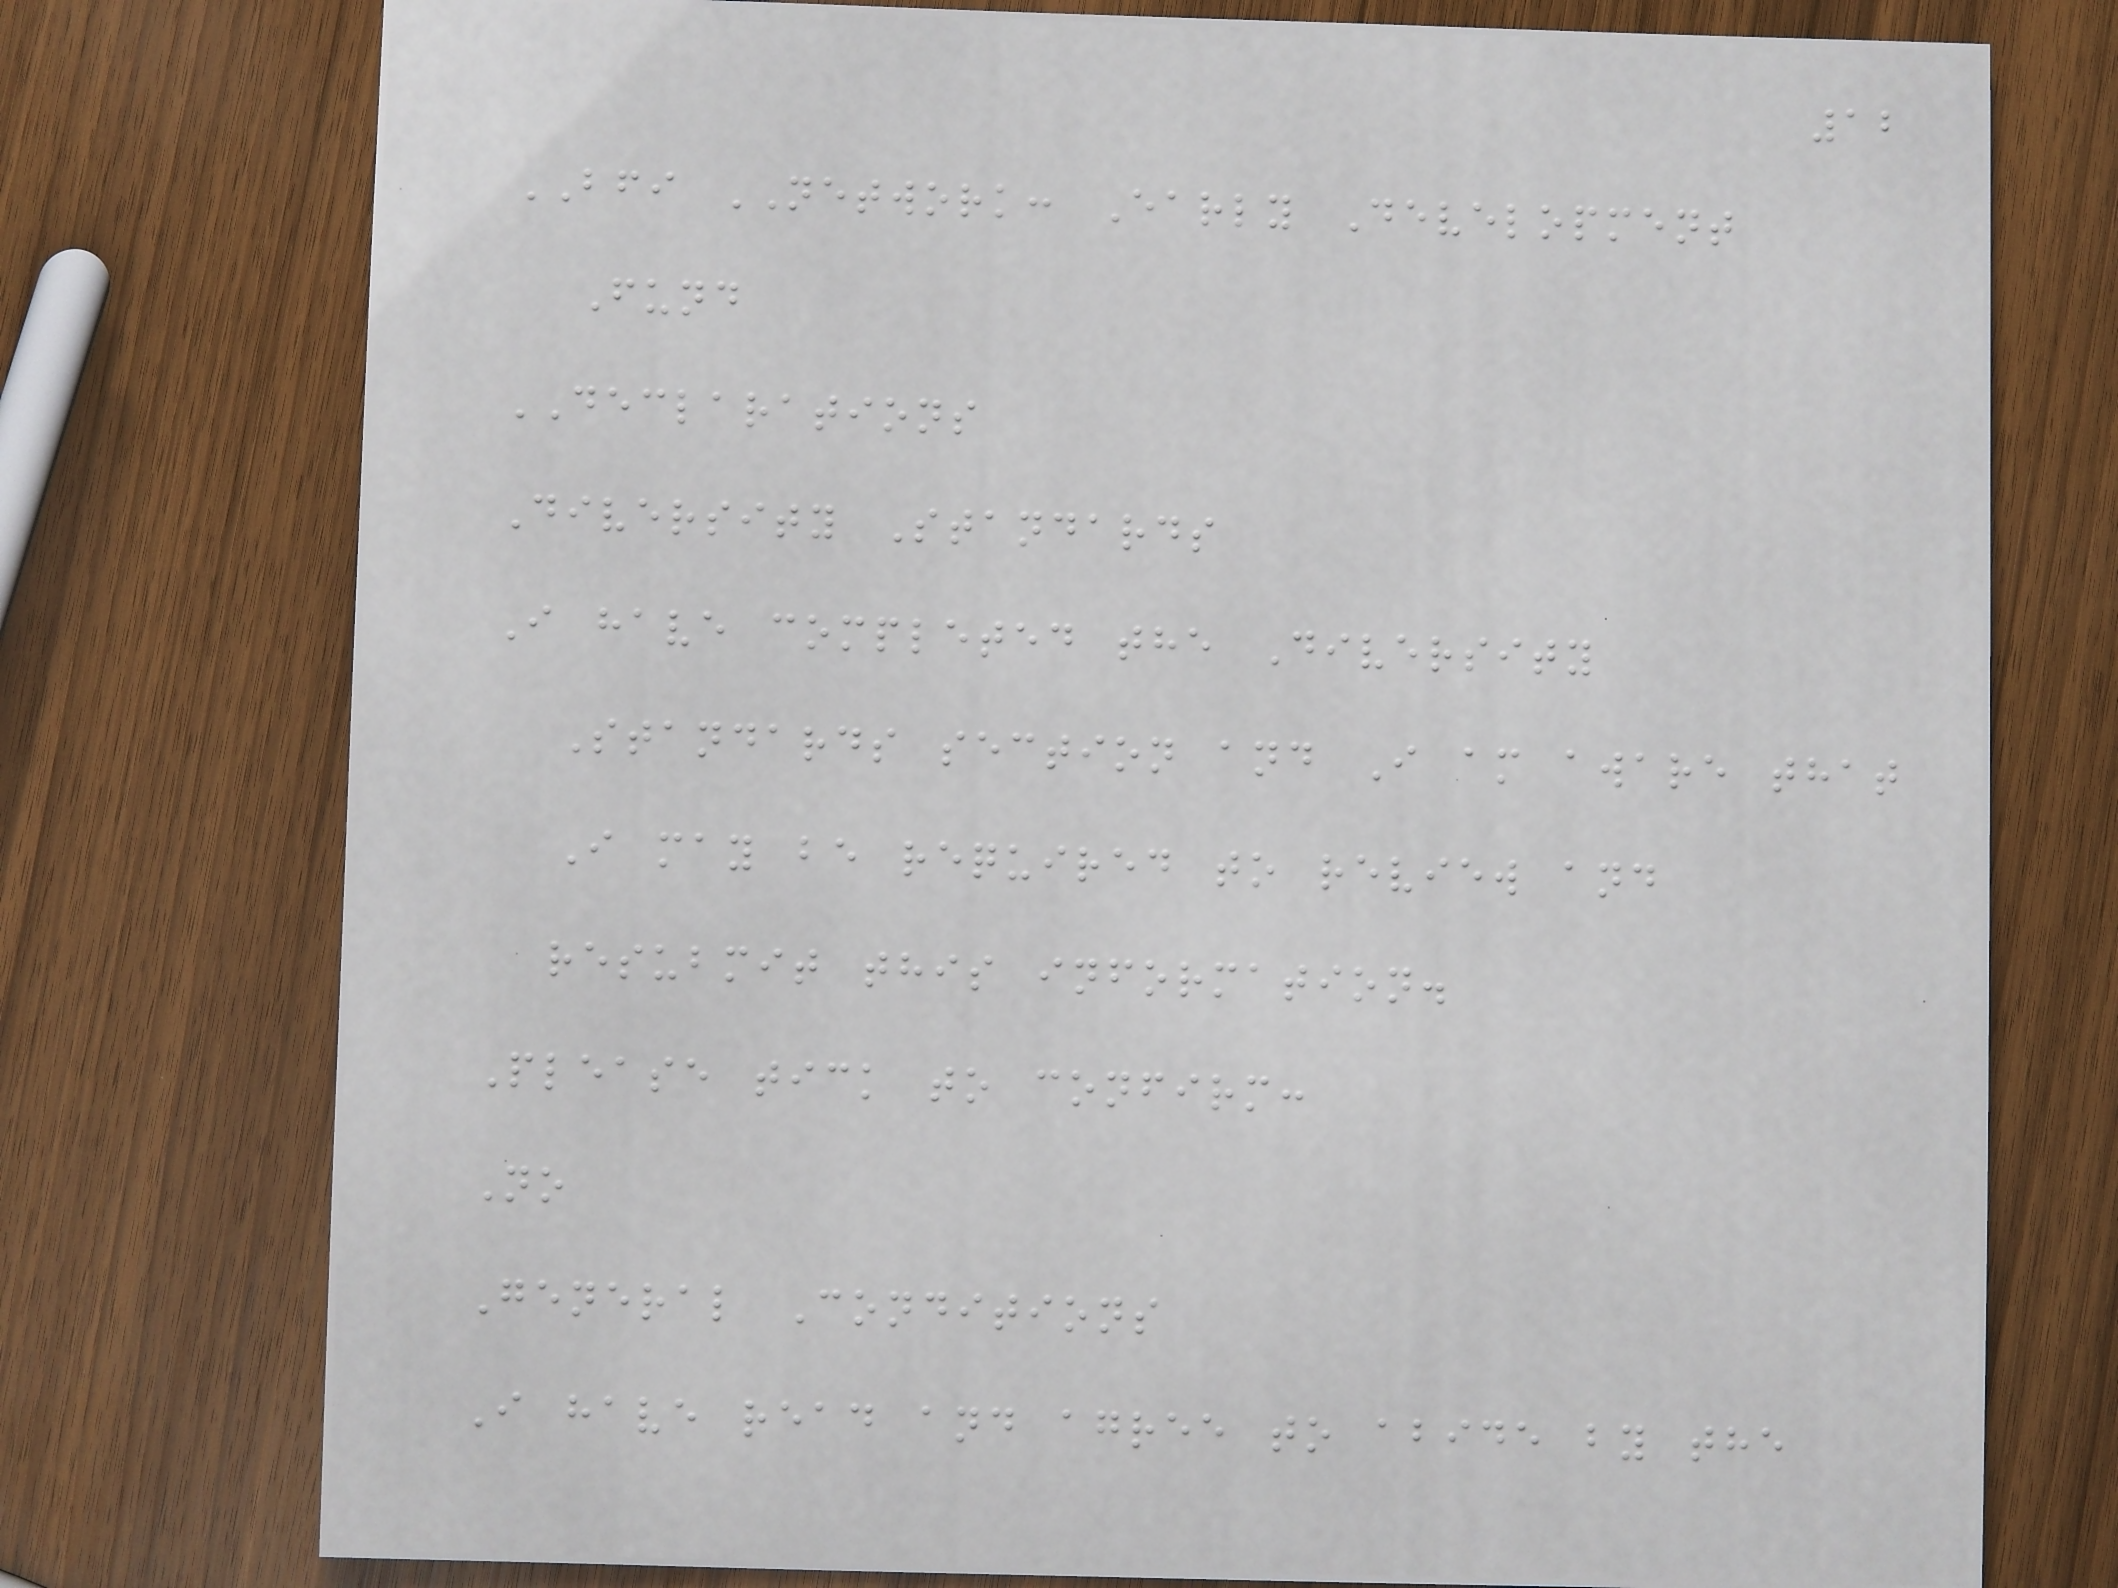12
BFI NETWORK: Early Development
Fund
DECLARATIONS
Diversity Standards
I have completed the Diversity
Standards section and I am aware that
I may be required to review and
resubmit this information.
Please tick to confirm:
No
General Conditions
I have read and agree to abide by the
